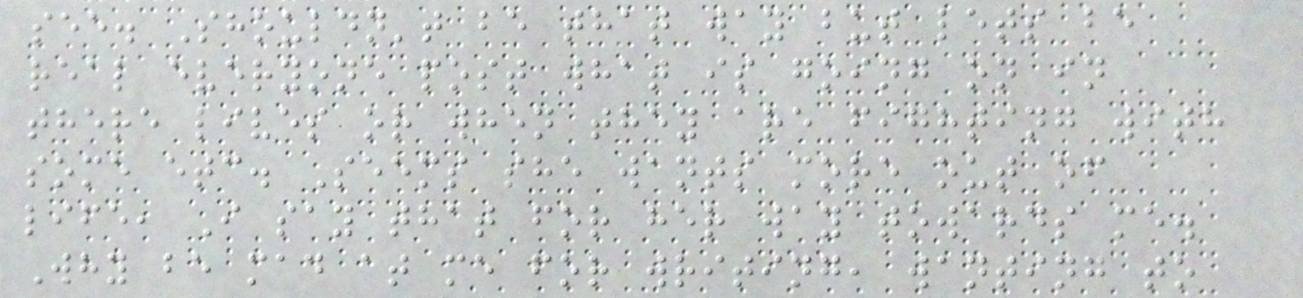see. Shouldn't be that way but lets be
real everyone post what is going on in
there lives or when they are fighting with
some etc. Seems she wants more out of
life, I say that for her way towards me.
Why be mad at me for writing, wanting to
